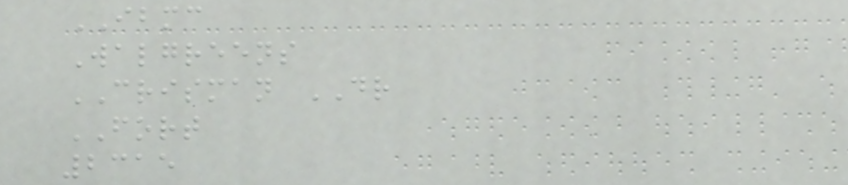IBMC
Walgreens
CRISMAN DR
FORT
2315
